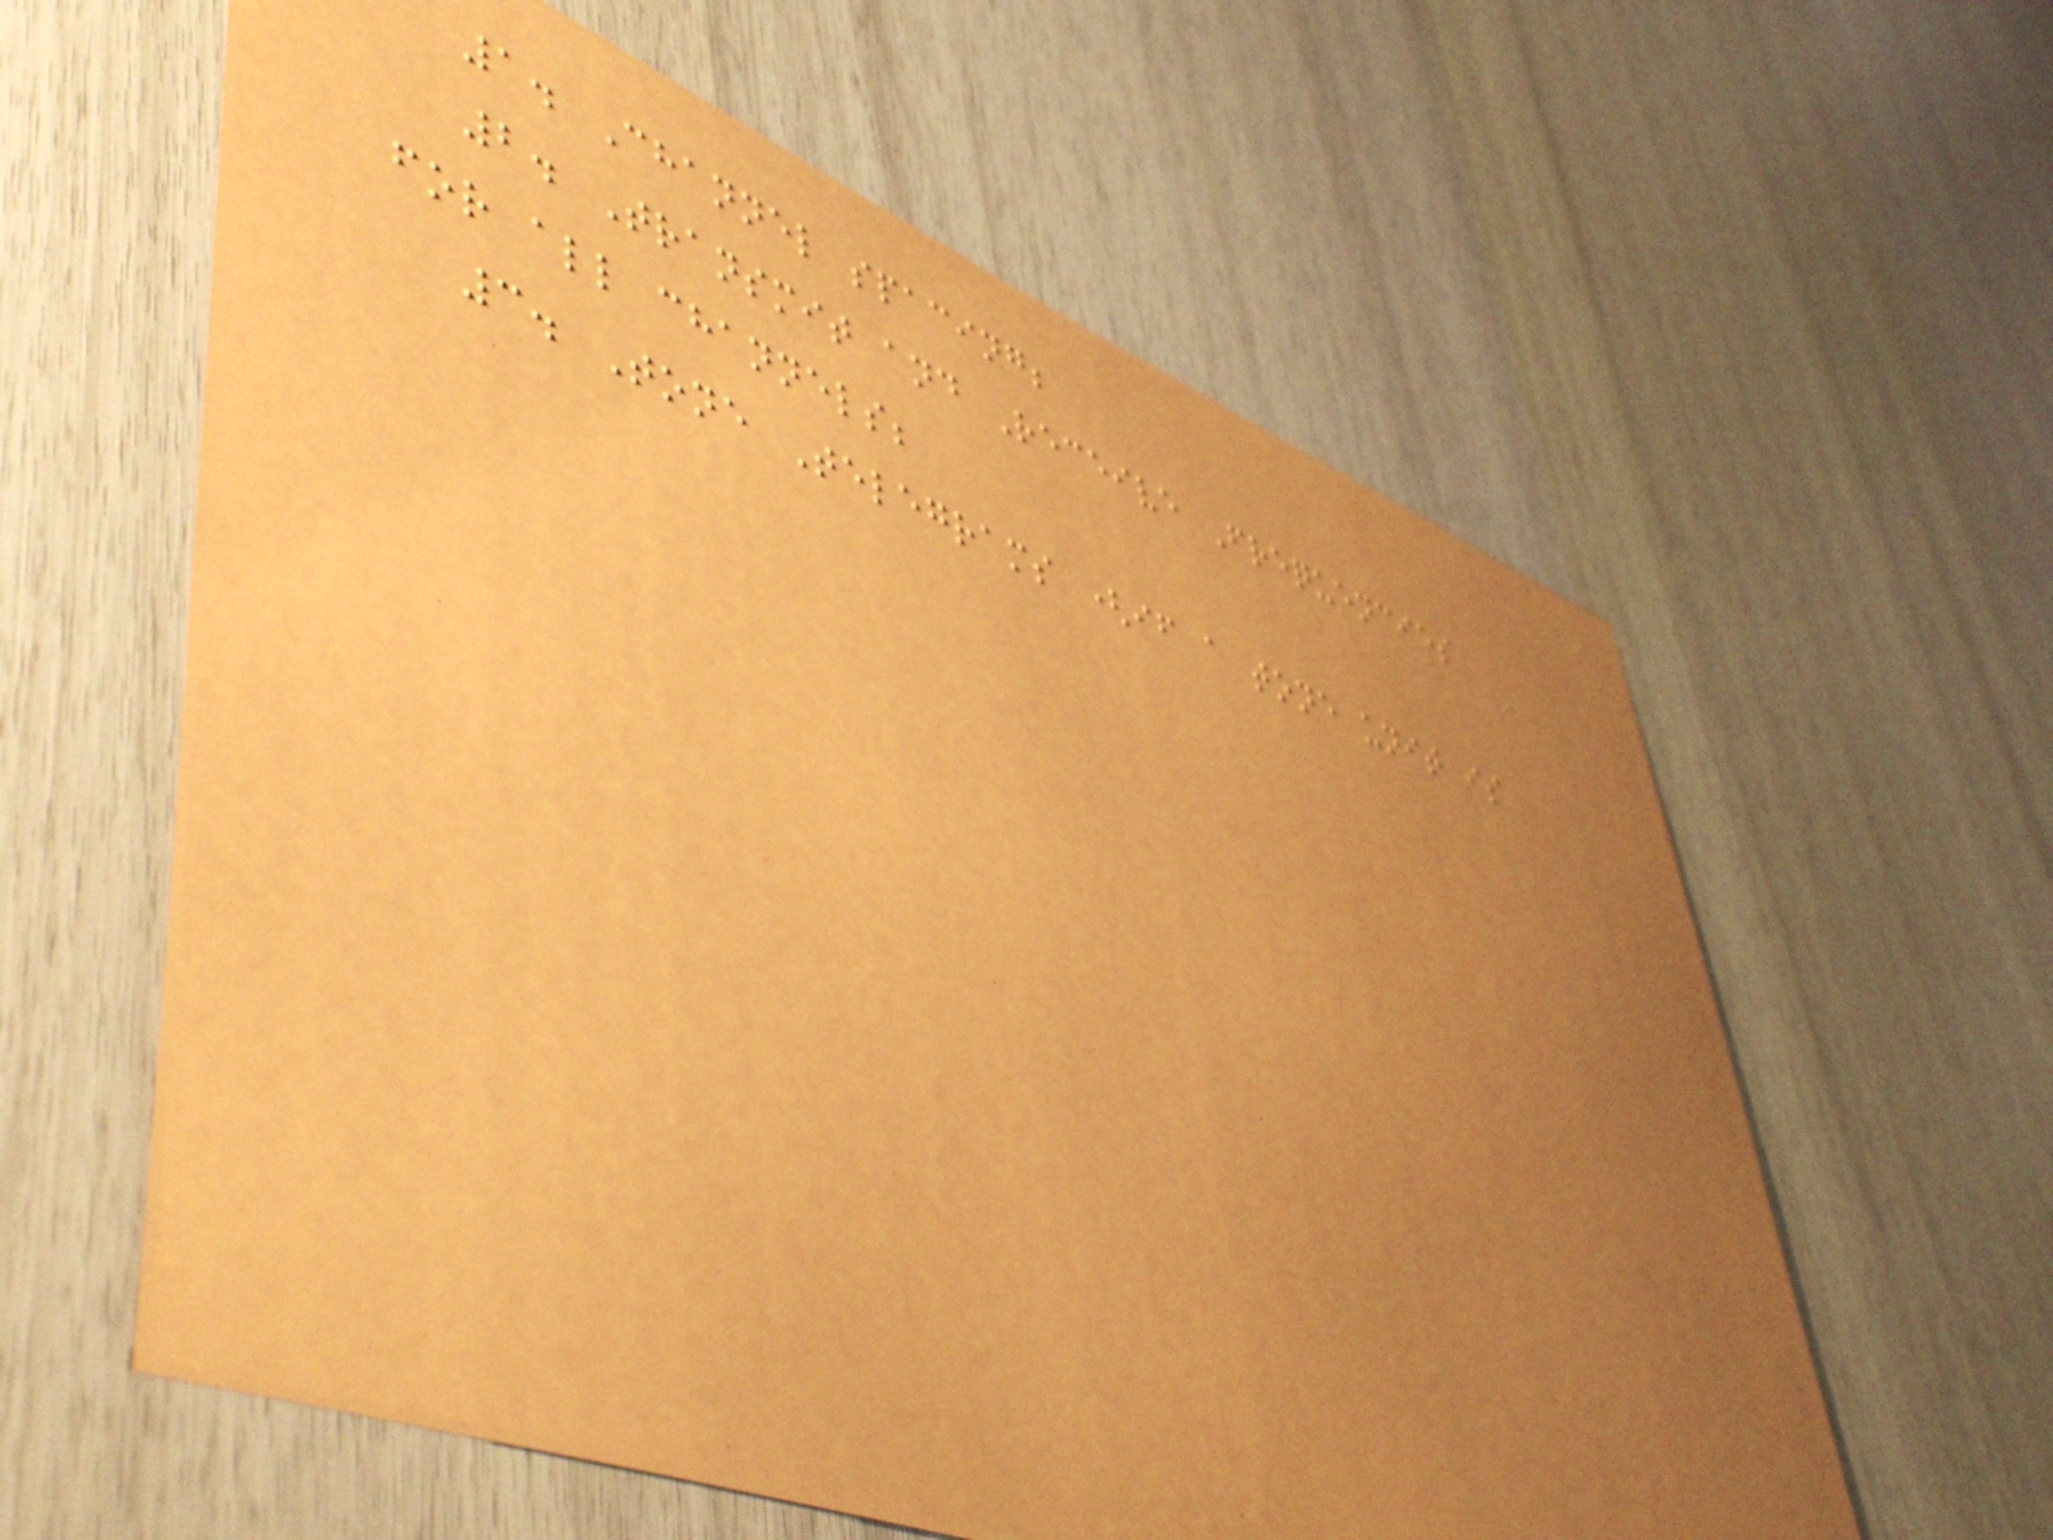1. Channel spacing;
2. Transmit and Receive Frequencies
for all channels;
3. Tone Telegrams (if a tone unit is
